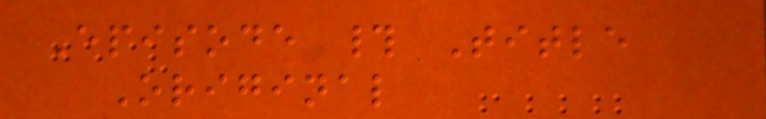Episode # Title
Original
